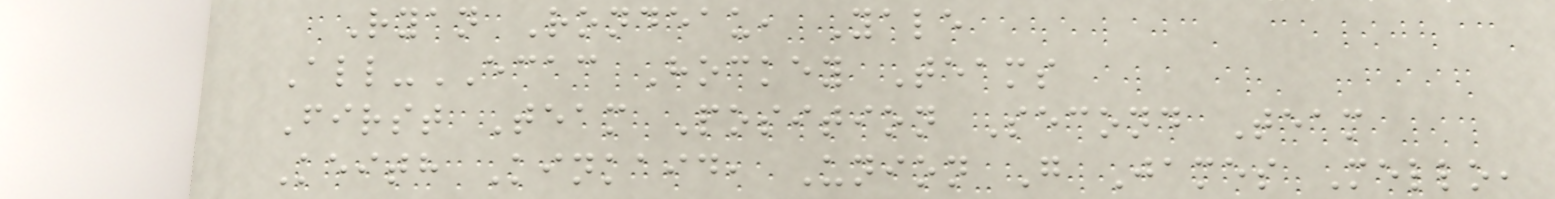Ryan Rondeau, Yale
All-ECAC Hockey Teams
First Team Position Second Team
Keith Kinkaid, Union G James Mello,
